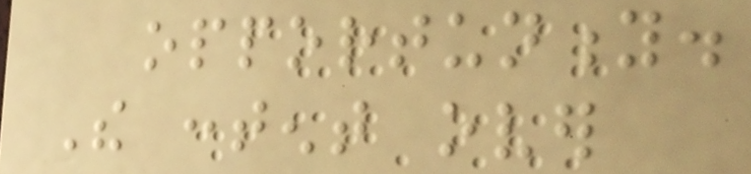opportunity.
The content over
